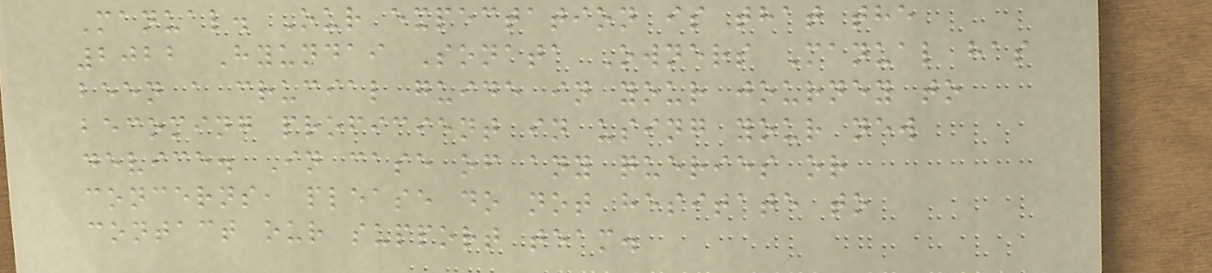Manual. Our expectation is that the
2022 Hyundai Sonata Owners Manual has
been a crucial guide in your journey to
becoming proficient in using your new
device. In case of any queries or
concerns, please do not hesitate to
contact our support team.
